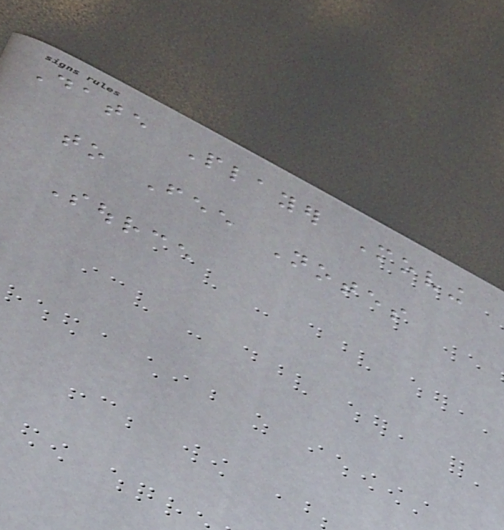Date Player Moving
to Fee Notes
Source
